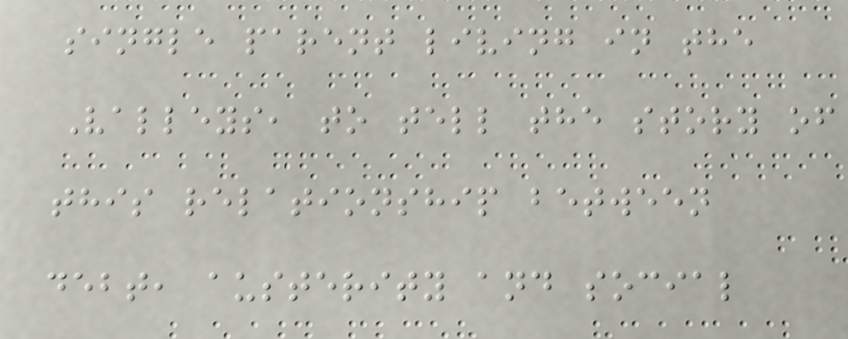single parent living in the
Valleys, to tell the story of
this relationship between
debt, austerity and social
